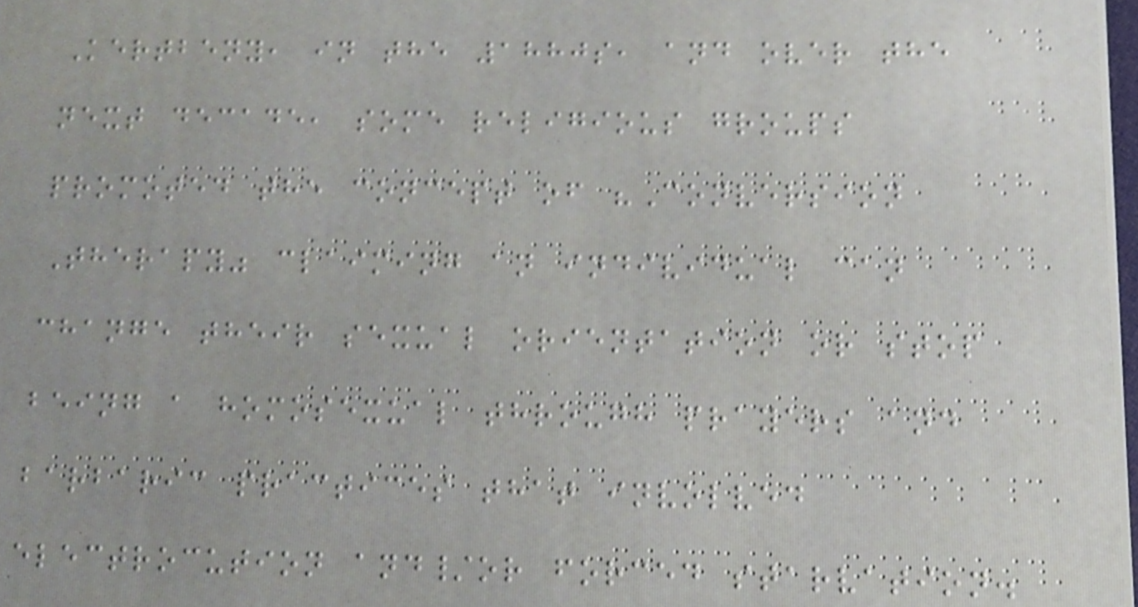Kertbeny, in the 1880s, and over the
next decade, some religious groups
promoted the concept of "Conversion
Therapy" claiming an individual can
change their sexual orientation or stop
being a homosexual through prayers and
barbaric practices that involved
electrocution and/or forced starvation.
